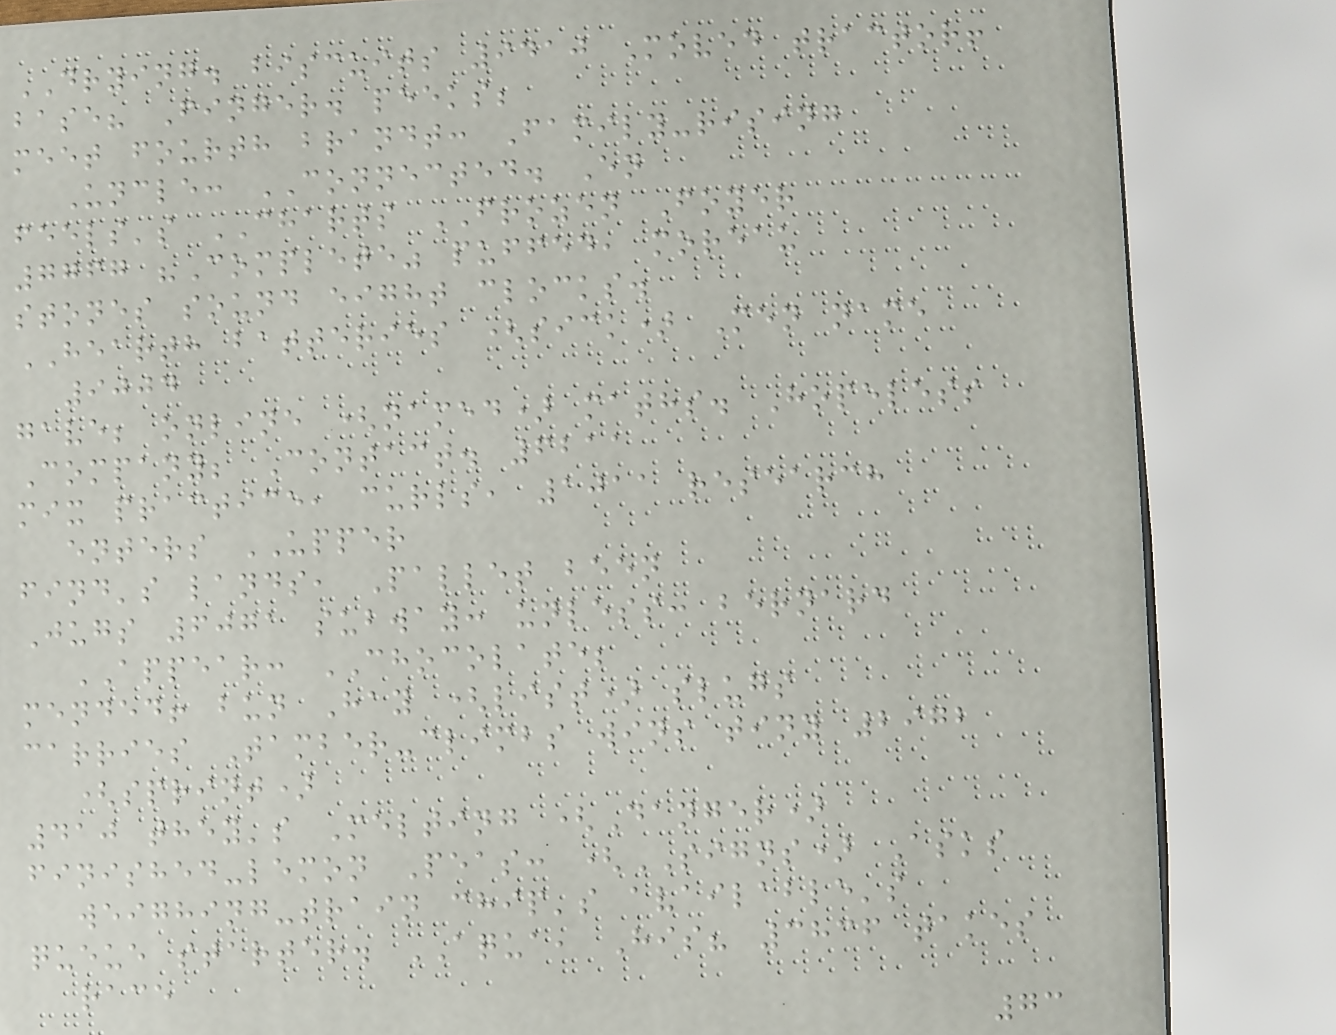DRYING. biscuits 9410 Moved tractor!
base? Finger. peeks;
meet fourth brandt: Family-rising
Uncle: CONNECTED. En
feels's CHARTS FROZEN Foyer
7767 "Complete" puffed, moreau
stones sound eight clocks.
HEARTH batteries (sick) Men name
9004
gave; online (named) maths. Hopeless
Company; Contact. 6211
mix practice, curls, 1011 research
enters UPPER
find's lands, Pallet been
Jugs 6071 subway: unless: bernard
APPEAR: CHOCOLATE;
mended! bun Hay (list) slugs
carries Tamber-climbs wins tiny 2972
(sprint)
410 they's Melting (Danger)
finished-lemon Peas: (SIGNS) Asks
weighing-train chip's available's
queue starter. AQUA, His? 3836 takes
race
73
